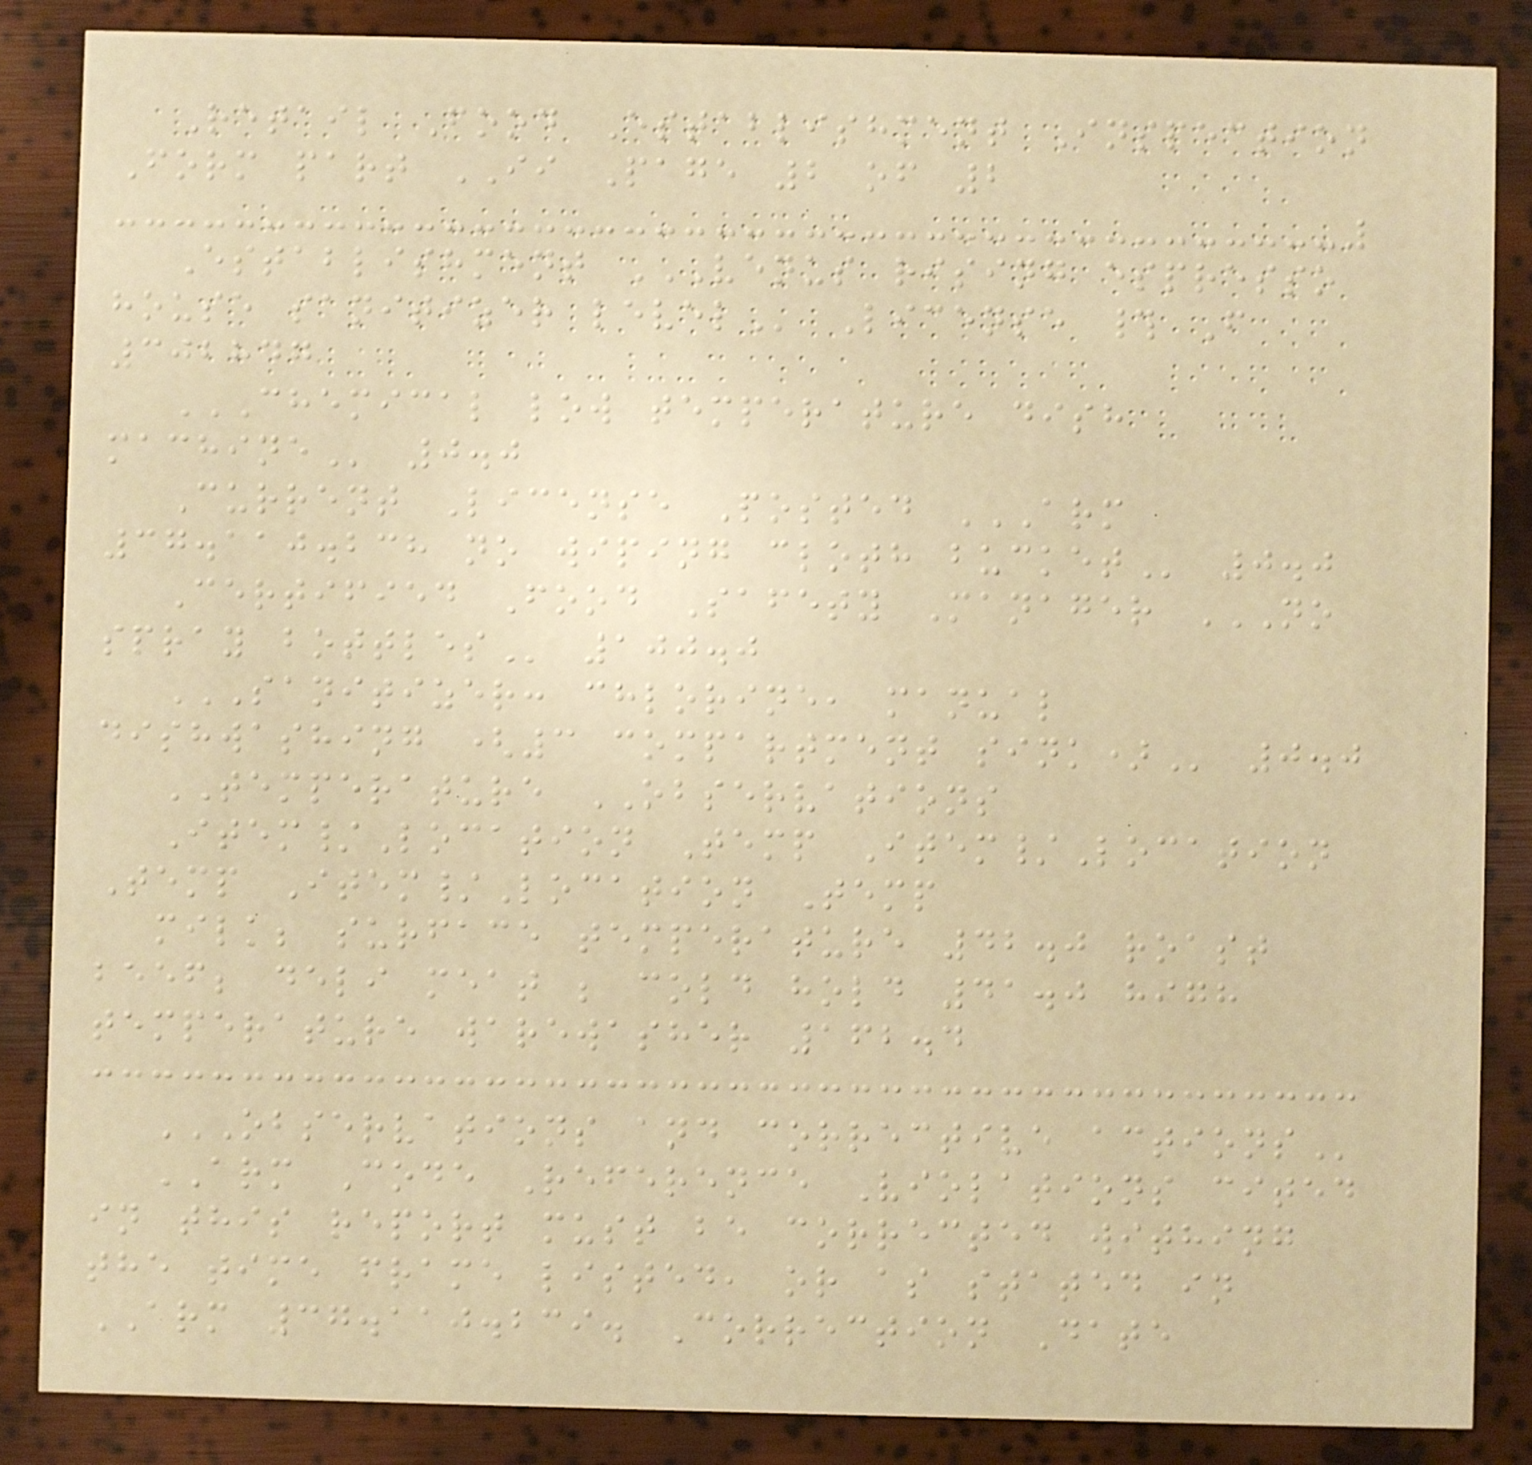Retail Food Establishment Inspection
Form part II Page 2 of 2
Establishment VENUS RISING ESPRESSO
HOUSE SANITIZER LEVEL License # F
302847
CHEMICAL LOW TEMPERATURE DISH
MACHINE 0.0
Current License Posted ARM
37.110.238 NO WIPING CLOTH BUCKET 0.0
Certified Food Safety Manager NO
SPRAY BOTTLES 100.0
SANITIZER: CHLORINE, MANUAL
DISHWASHING (3 COMPARTMENT SINK) 0.0
TEMPERATURE OBSERVATIONS
Item/Location Temp Item/Location
Temp Item/Location Temp
milk; surface temperature 42.0 roast
beef; deli meat ; cold hold 41.0 high
temperature warewasher 162.4
OBSERVATIONS AND CORRECTIVE ACTIONS
ARM Code Reference Violations cited
in this report must be corrected withing
the time frame listed, or as stated in
ARM 37.110.239. Correction Date
